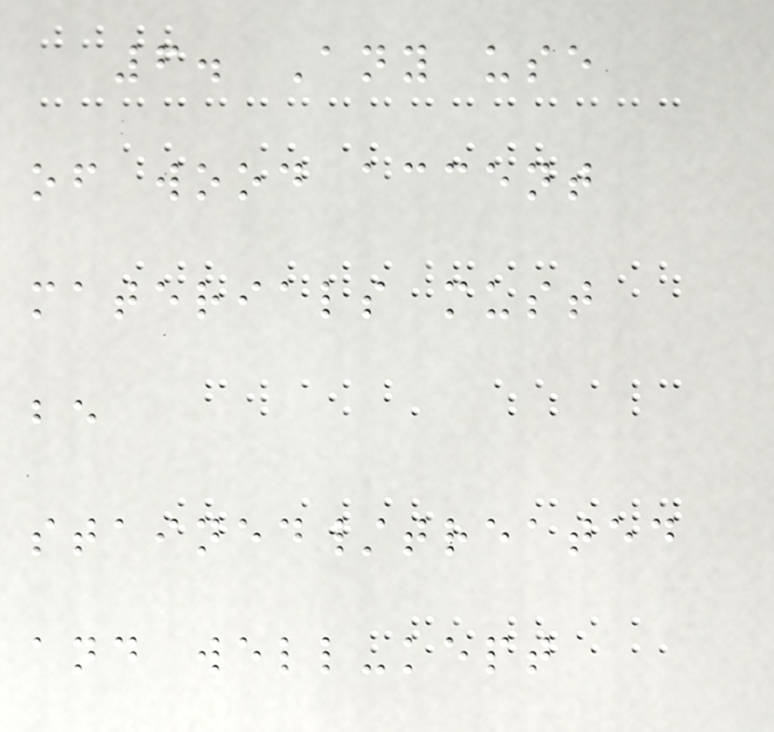6. Any use
of wood accent
materials must
be
stained/treated
and well-kept
